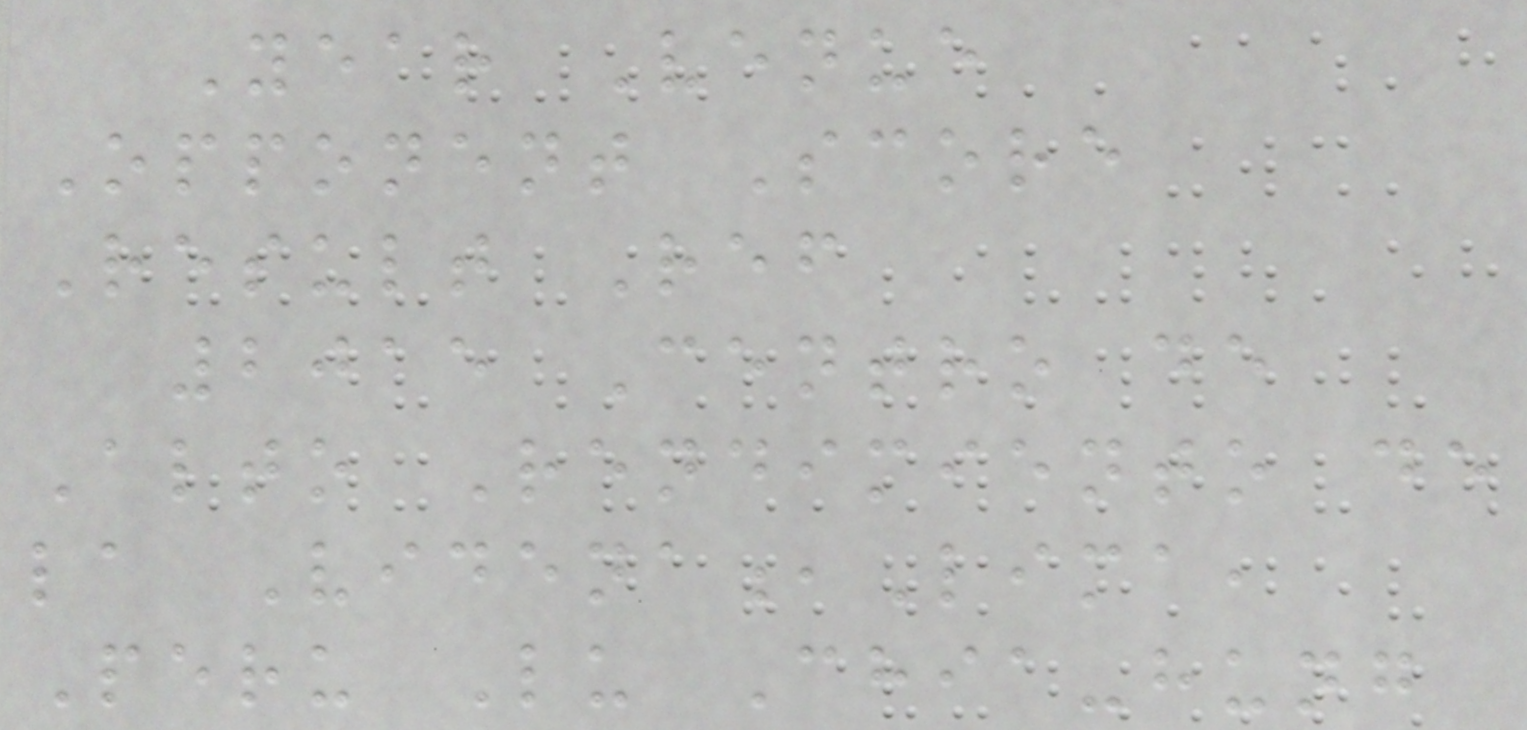Year Venue
Opponent Score
Result Ref
2015 Centro de
Alto Rendimiento de
la Videna,Lima,
Peru Lu Chia-hung
